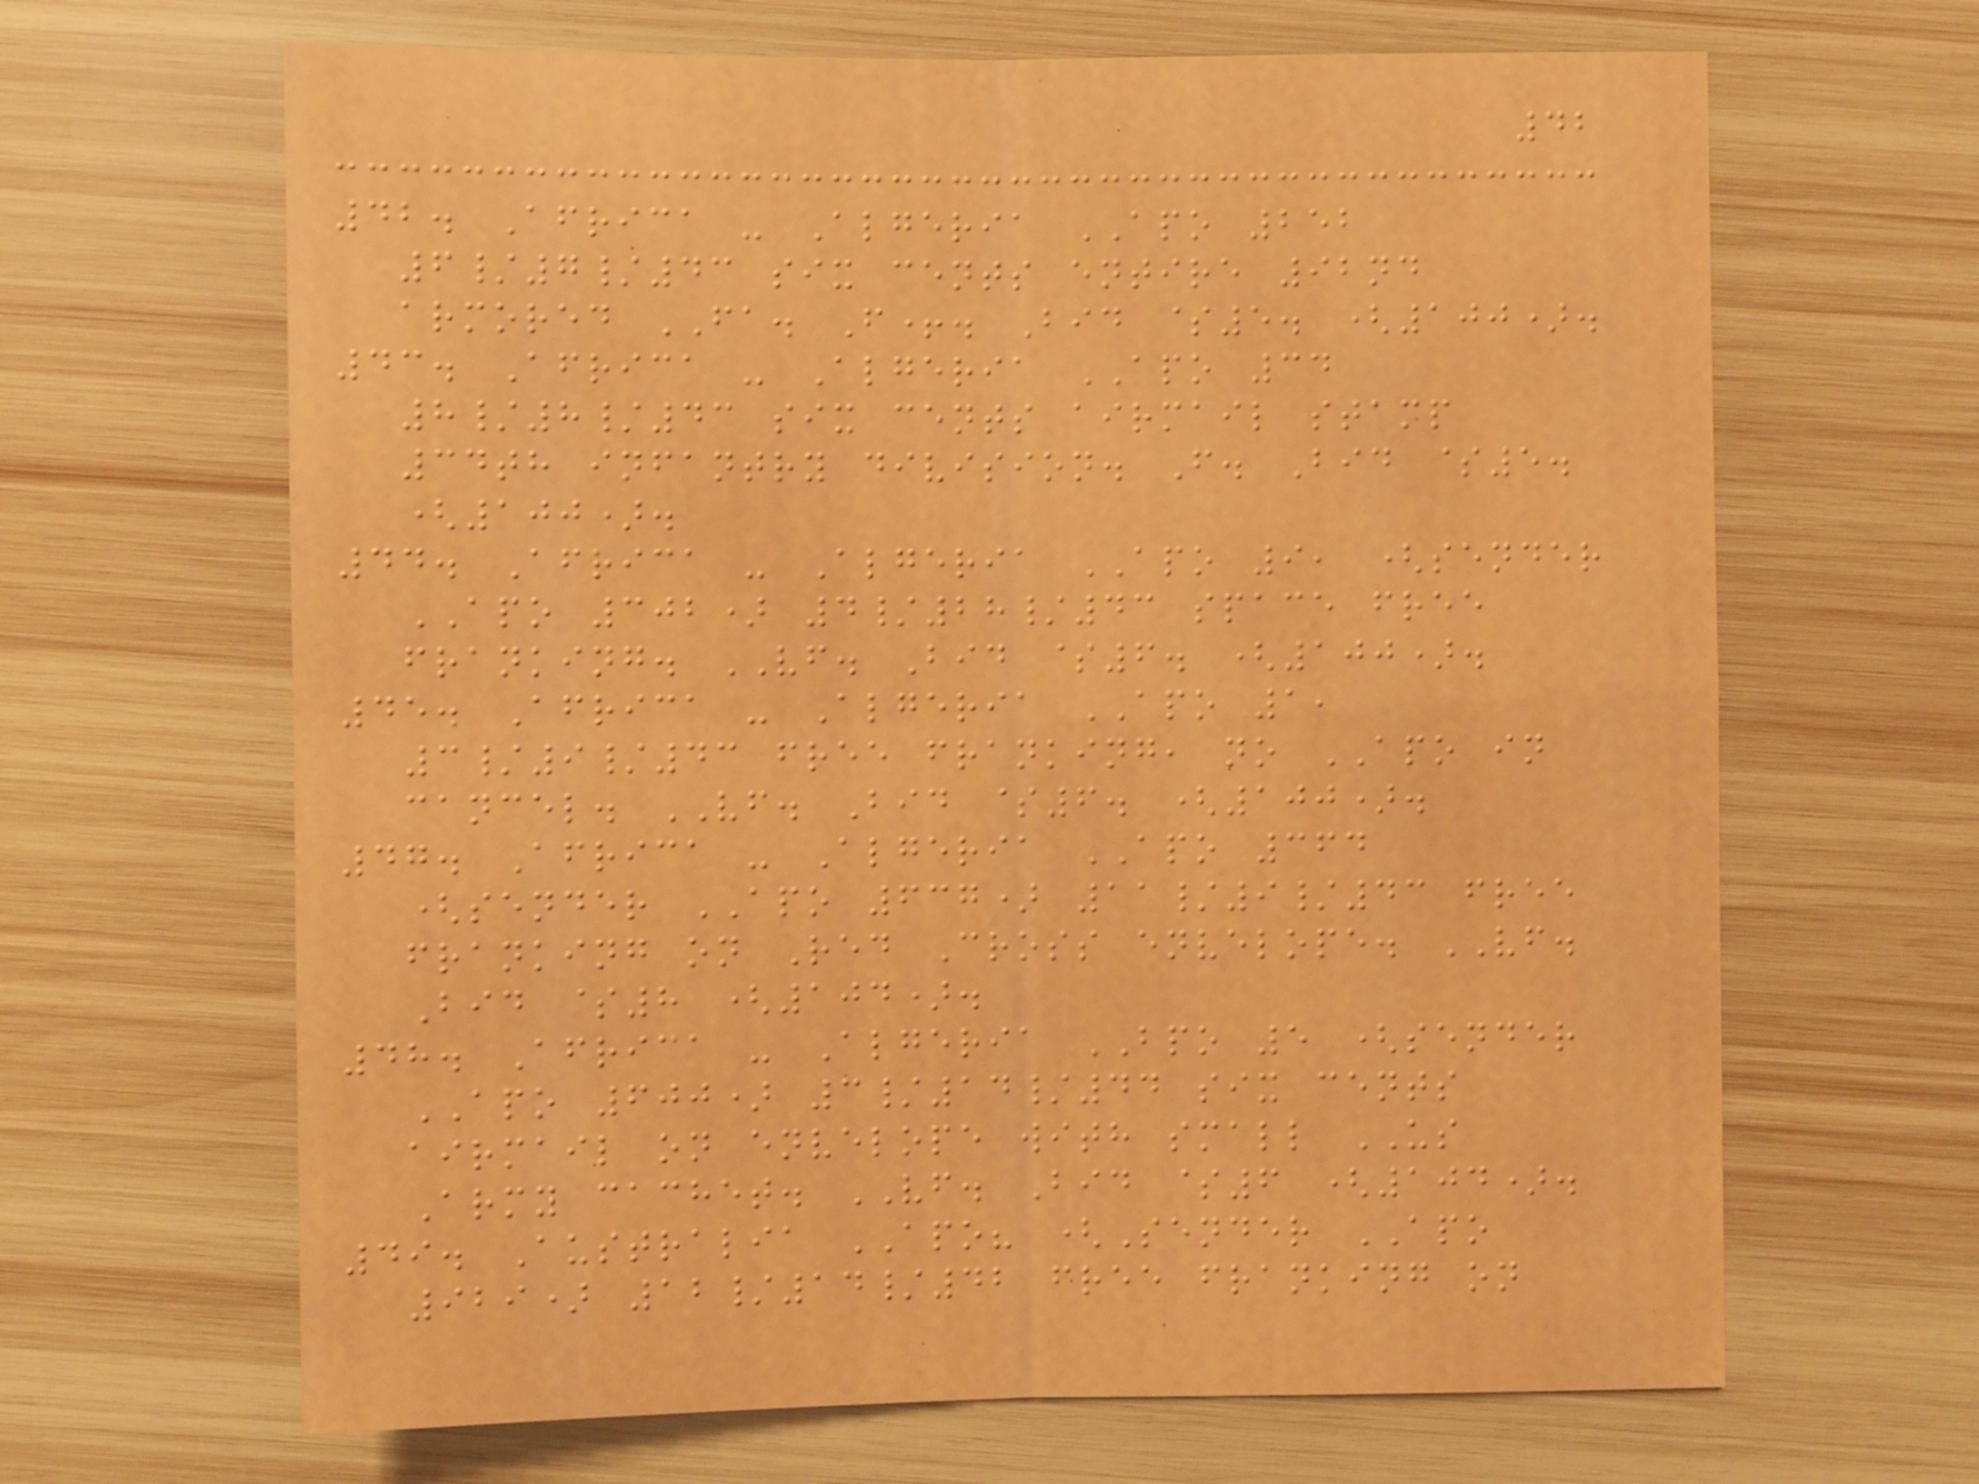42
42. Africa - Algeria APO 252
6/7/43 six cents entire 92nd
armored FA. F+. Bid $5. (100).
43. Africa - Algeria APO 34
8/8/43 six cents airmail stamp
34th infantry division. F. Bid $5.
(100).
44. Africa - Algeria APO 9, (sender
APO 302) 4/28/43 space free
franking. VF. Bid $6. (100).
45. Africa - Algeria APO 1,
3/9/43 free franking, no APO in
cancel. VF. Bid $6. (100).
47. Africa - Algeria APO 364
(sender APO 637) 11/9/43 free
franking on Red Cross envelope. VF.
Bid $8 (104).
48. Africa - Algeria BPO 5 (sender
APO 600) 3/14/44 six cents
airmail on envelope with small US
Army cachet. VF. Bid $6 (104).
49. Australia APO? (Sender APO
929) 12/14/42 free franking on
